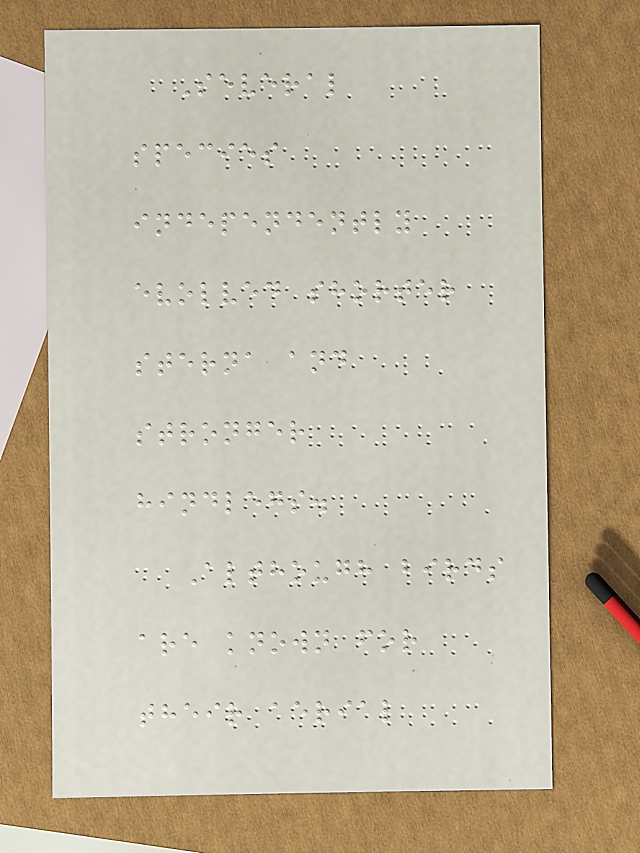Several
species
independently
evolved shorter
sterna and
stronger
hindlegs.
Although birds
are known for
their aerial
